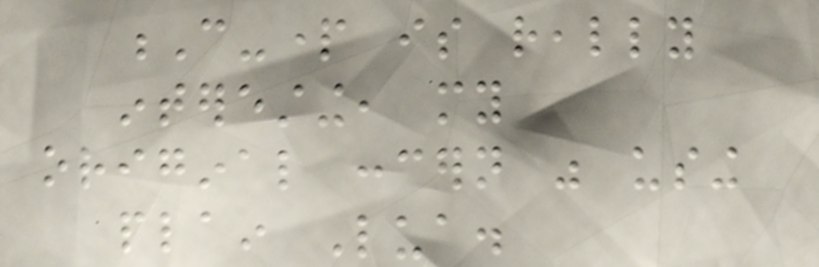C-part is really
interesting, my
original concern was using
plain Lua.
